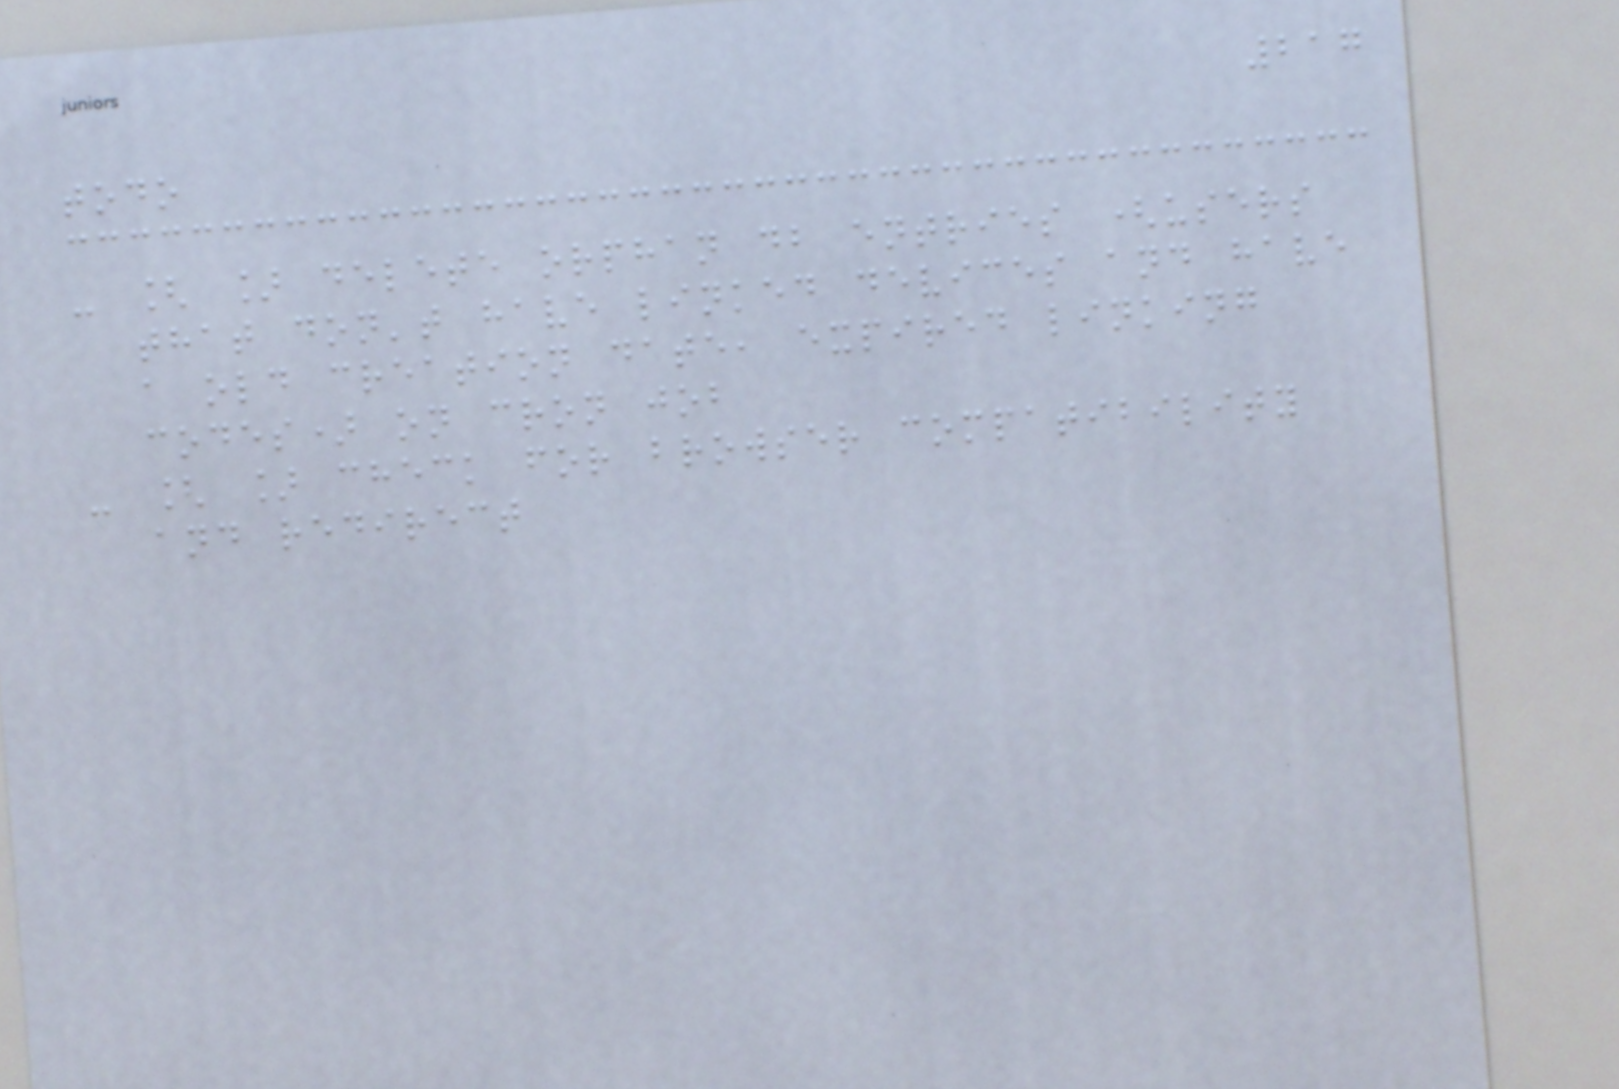217
todo
- [ ] delete orphan db entries (users
that don't have linked devices and have
a old creation date, expired linking
codes) on cron job
- [ ] check for browser compatibility
and redirect
